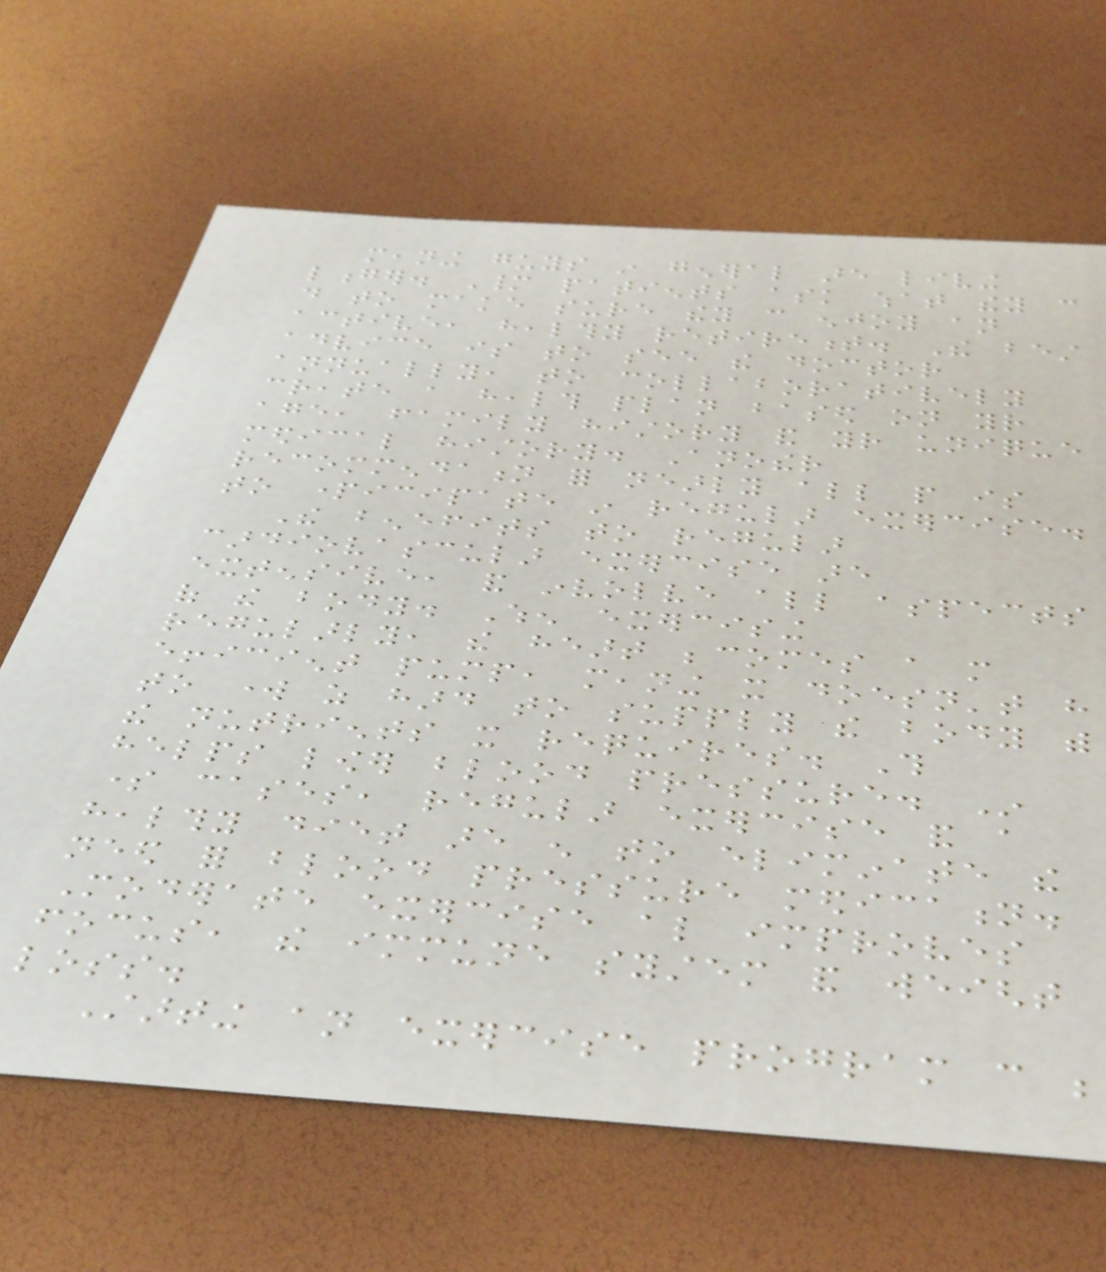meaning guys in general are living
longer. Many patients ask what they can
do to make sure they can enjoy an
active, healthy retirement. The best
advice is to see the doctor
annually, to collaboratively
create a health plan based on your
age, family history and your unique
medical history. Another
recommendation for nearly all people is
to participate in regular exercise.
The benefits to regular
cardiovascular exercise are
extensive, and involve all aspects
of the body. When exercising
regularly, the heart becomes a more
efficient pump, meaning it doesn't have
to work as hard to supply the body with
the nutrients it requires. This
helps lower blood pressure. In
some cases, regular exercise and a
healthy diet are enough to eliminate the
need for blood pressure medication.
Moderate exercise also improves
focus, the immune system and weight
loss.
Starting an exercise program can be
